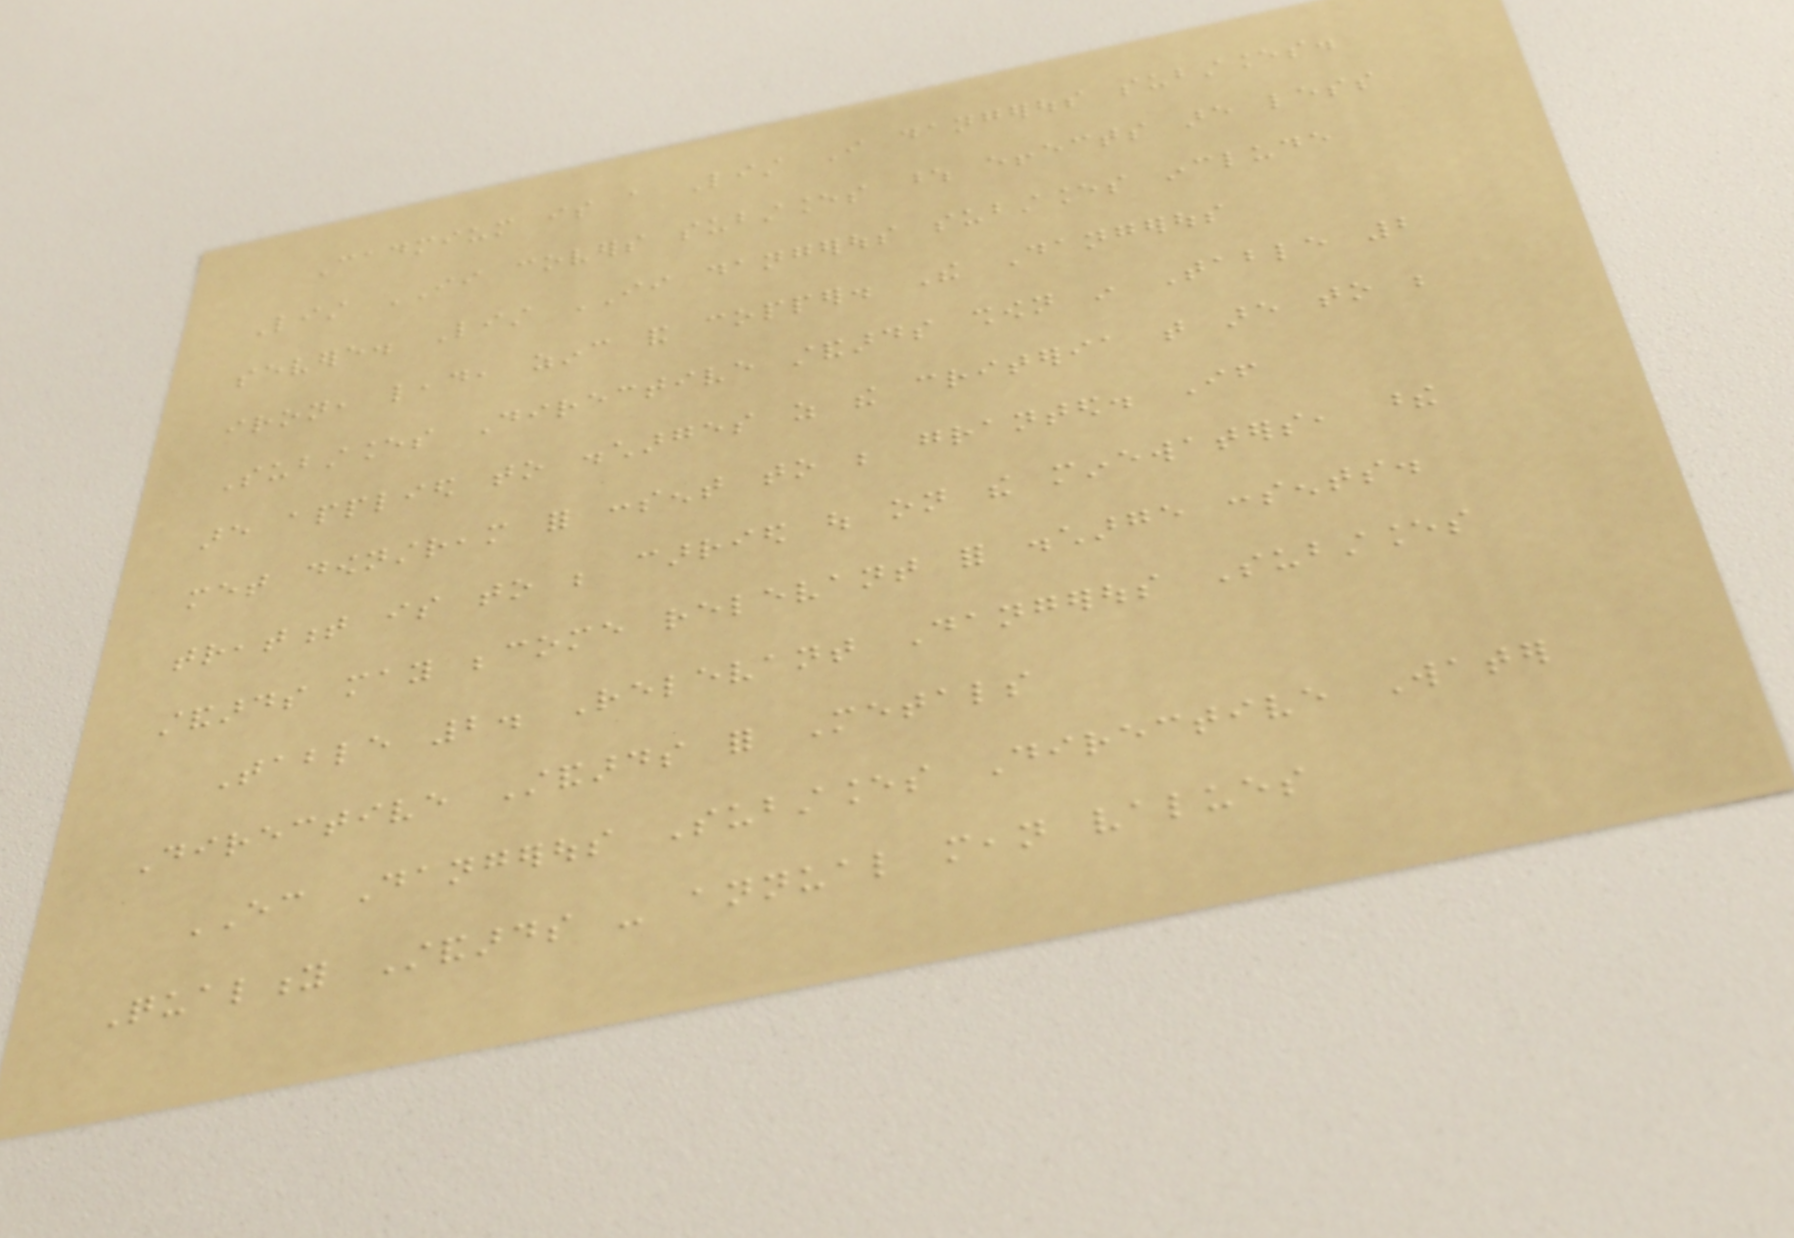Cadmium is a List I dangerous substances.
List II covers substances whose effects are less
severe. List II dangerous substances include
iron, lead, zinc and copper. The Dangerous
Substances Directive standards shown in Table 2
are applied to discharges as the criteria that are to be
met downstream for consent to be granted. If
treatment is to be carried out on the minewaters, these
standards may become relevant for discharge consents.
Table 2. Relevant Dangerous Substances
Directive Standards for Metals
EC Dangerous Substances Directive Water
Quality Standards - annual mean values
